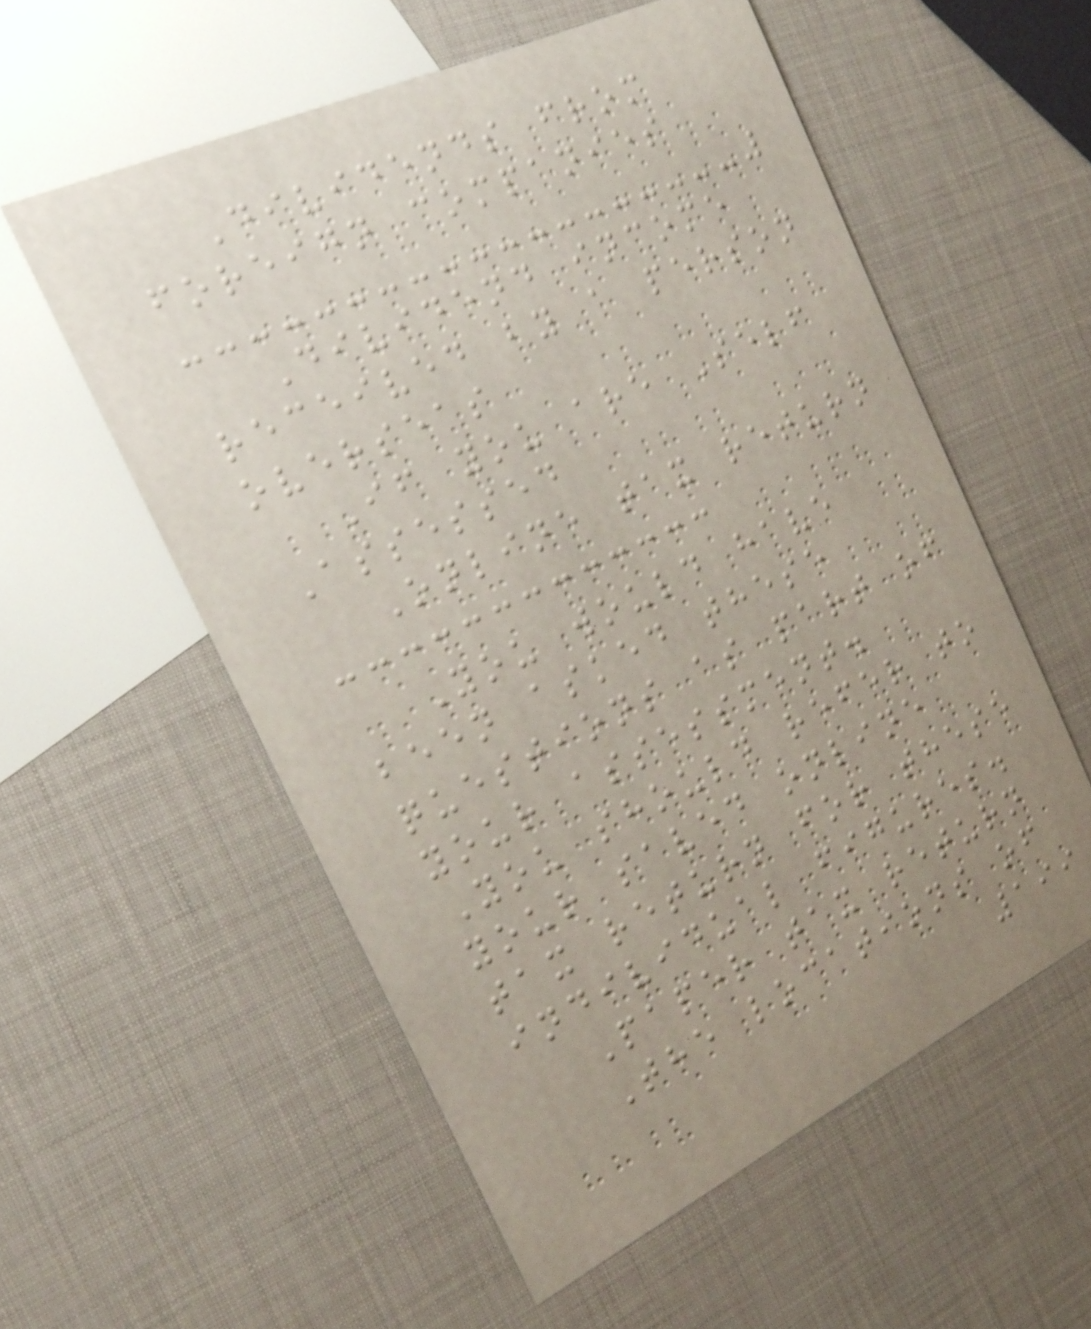Dividends from
foreign companies
Dividend income
received by a person
overseas
If you are Self
Assessed
Online tax return
You would have
been asked these
questions as part of
your assessment.
You should refer to
your saved online
tax return for these
individual figures.
Paper tax return
The locations of
199
